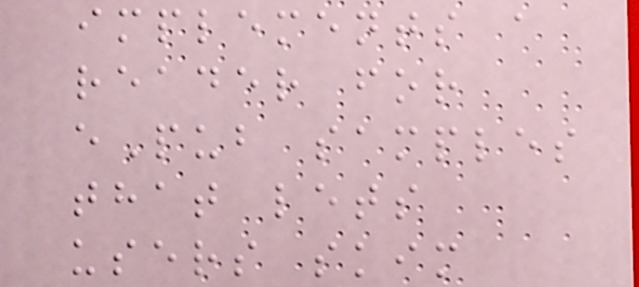implements a
reader for
ePub samples
that lets
users skim
